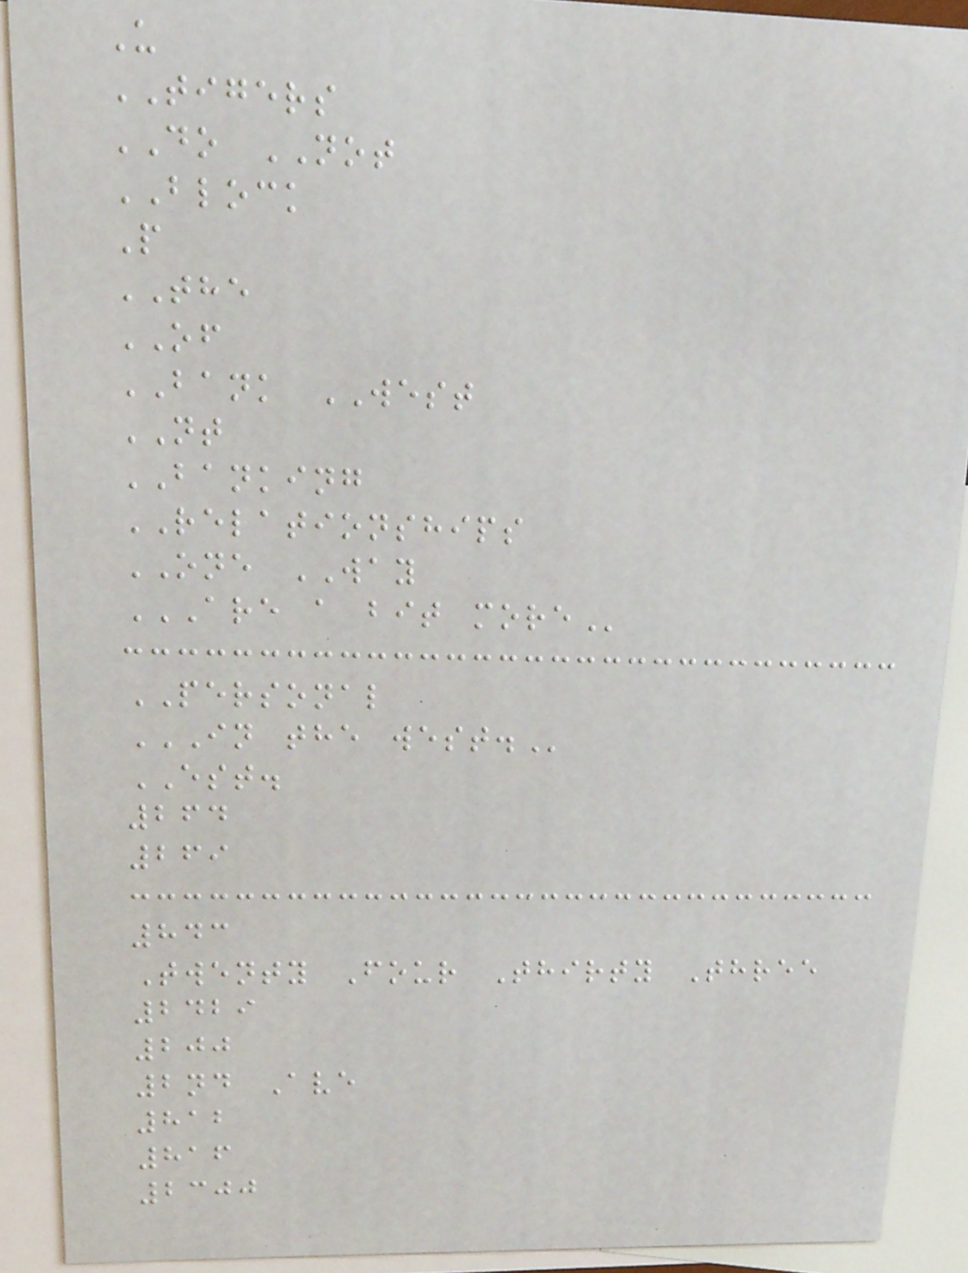U
TIGERS
DO NOT
BLOCK
P
THE
OF
BANK WEST
NT
BANKING
RELATIONSHIPS
ONE WAY
ARE A BIT MORE
PERSONAL
IN THE WEST.
EST.
264
269
843
Twenty Four Thirty Three
2429
200
2nd Ave
812
816
2300
